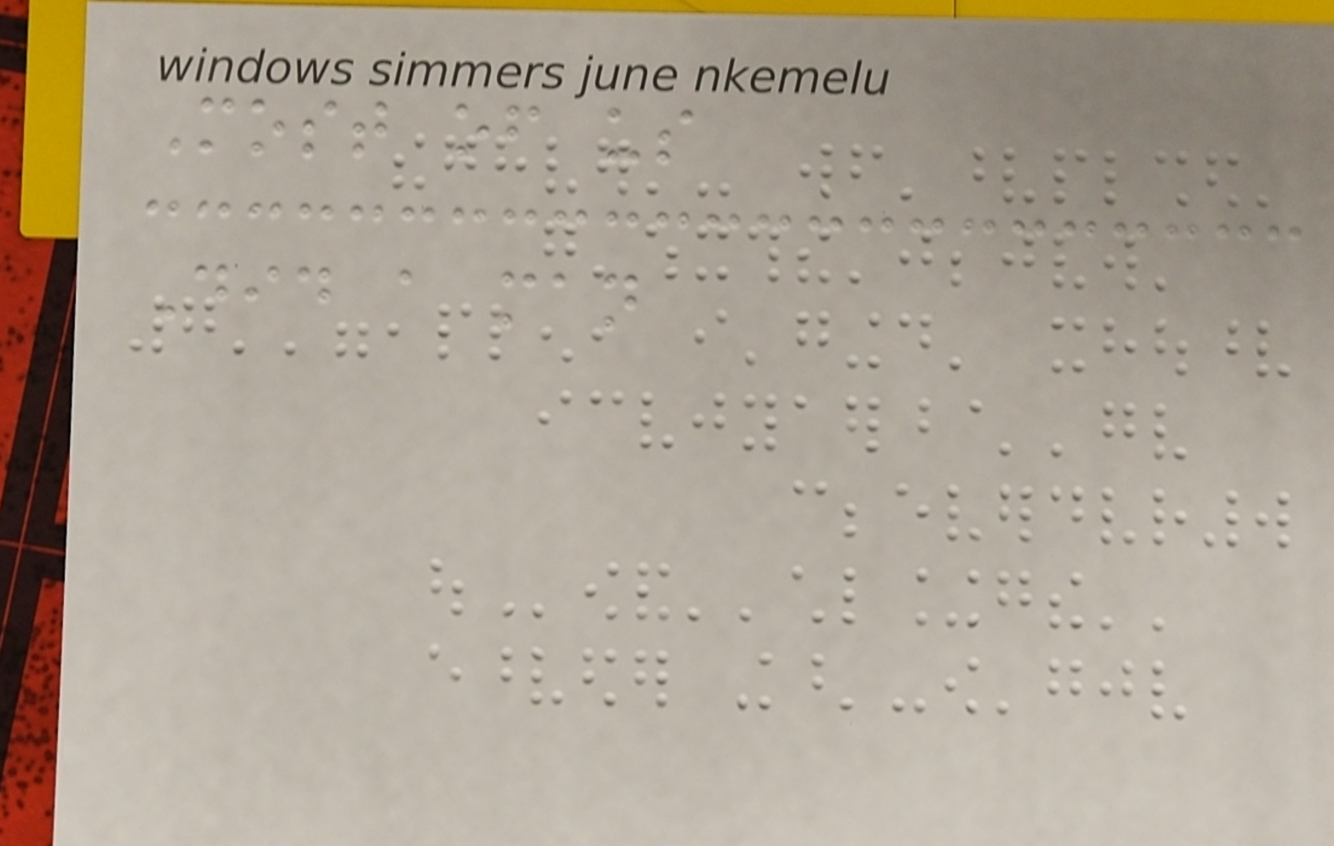Most of us
Did a man
